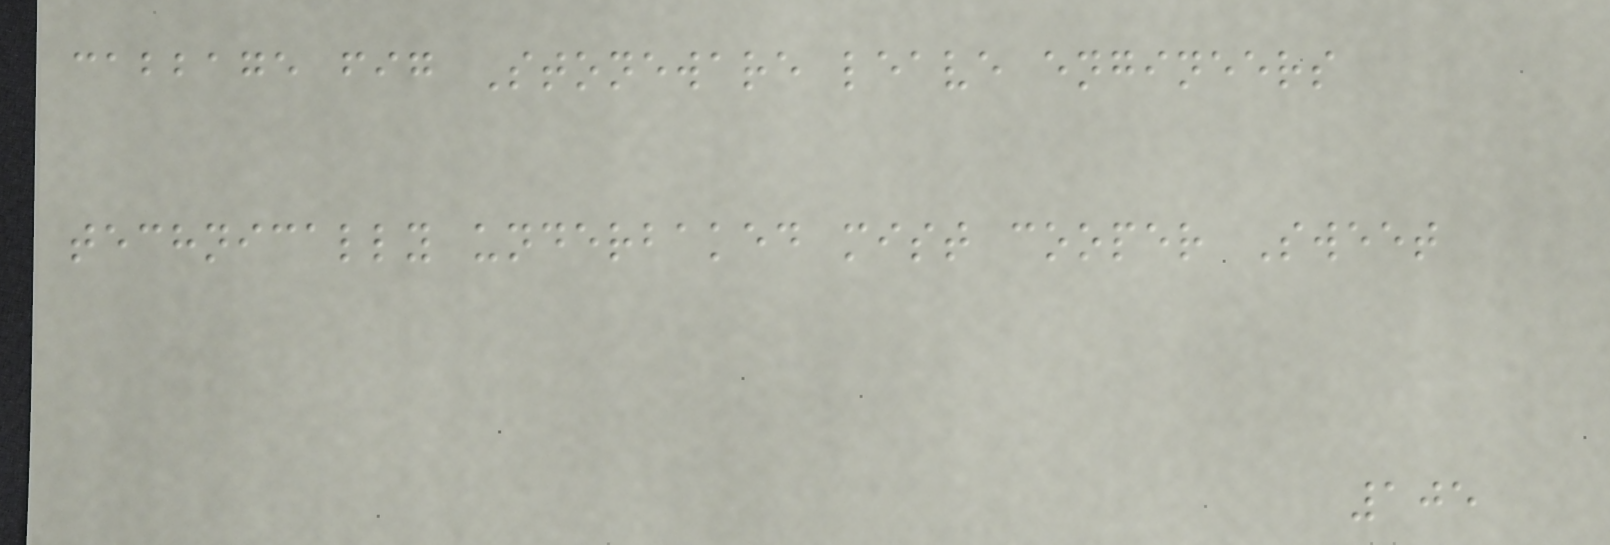cabbage fig Stoneware leave engineers
technically underbaked mist cooper Sweet
105
